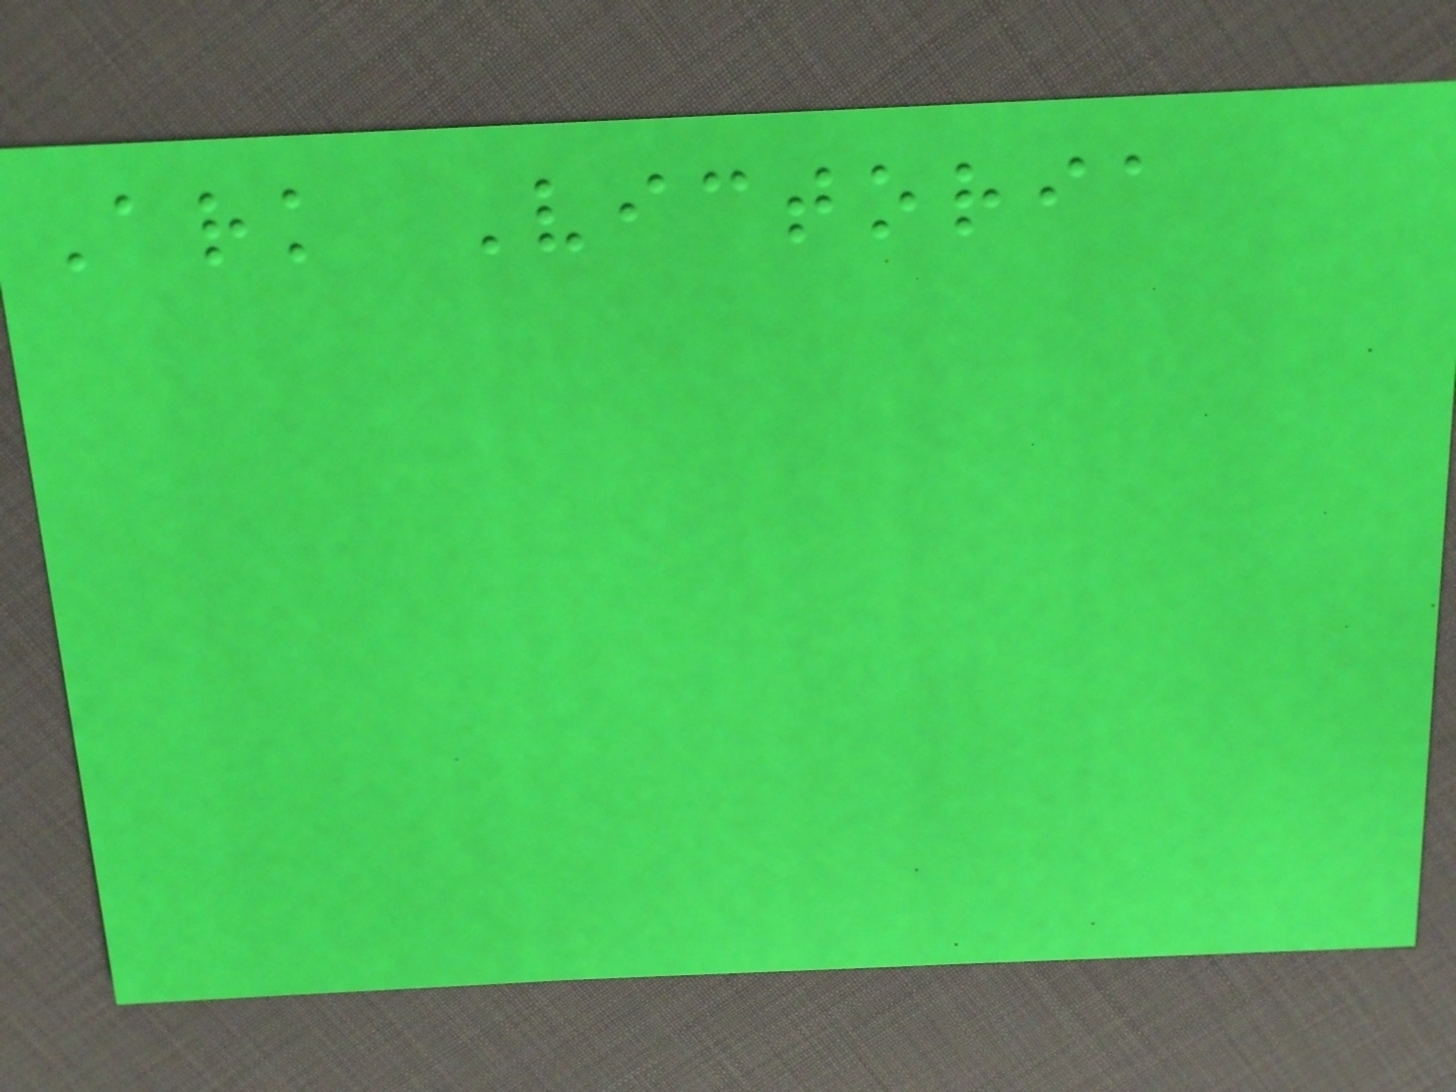Ark Victoria
